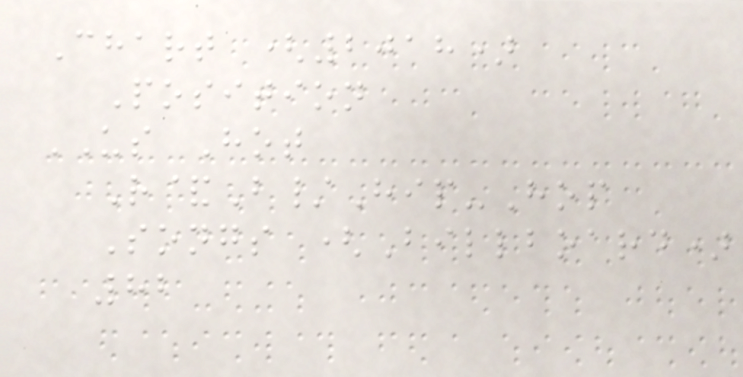Chart (2018)
Position
US Hot
R&B/Hip-Hop
Songs (Billboard)
82
